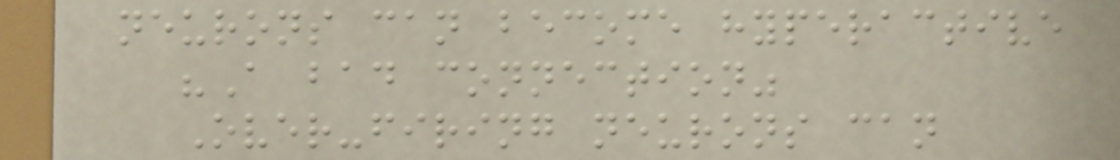neurons can become hyperactive
"A bad connection"
Over-firing neurons can
